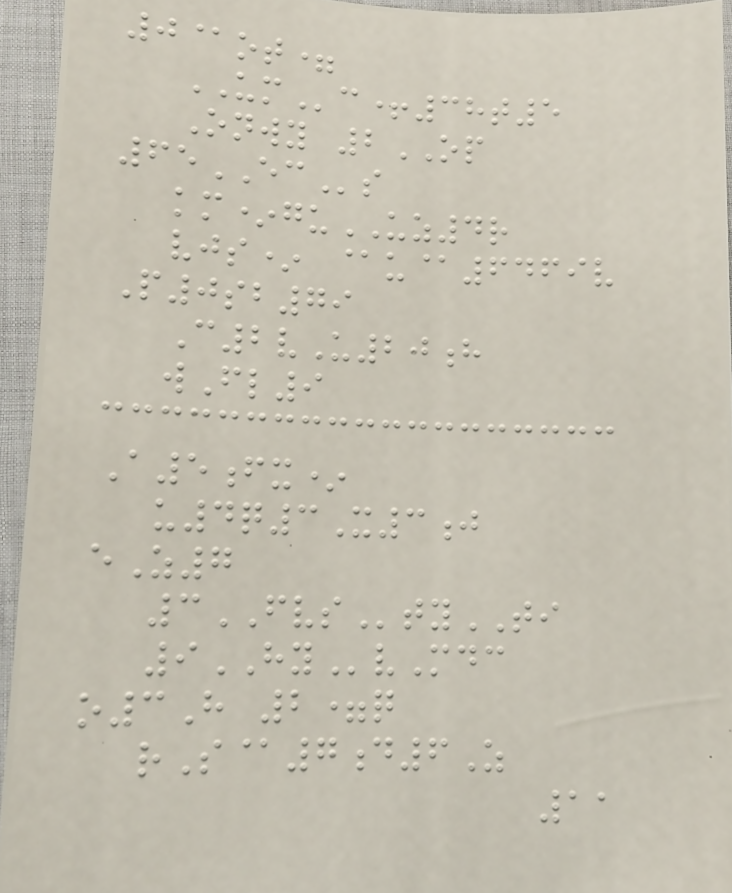0@ot=
UMc+38t5
Onwy 2OP
65ECs
km*guUZ4r
vjs* @u@6469v
P0sb79
C2vU20h
wFl9
A5fx*
u4q3X3j
eZ7
3FVStyTI
9HYvMdc
o3H 2=q
rS@7d6Z
11
